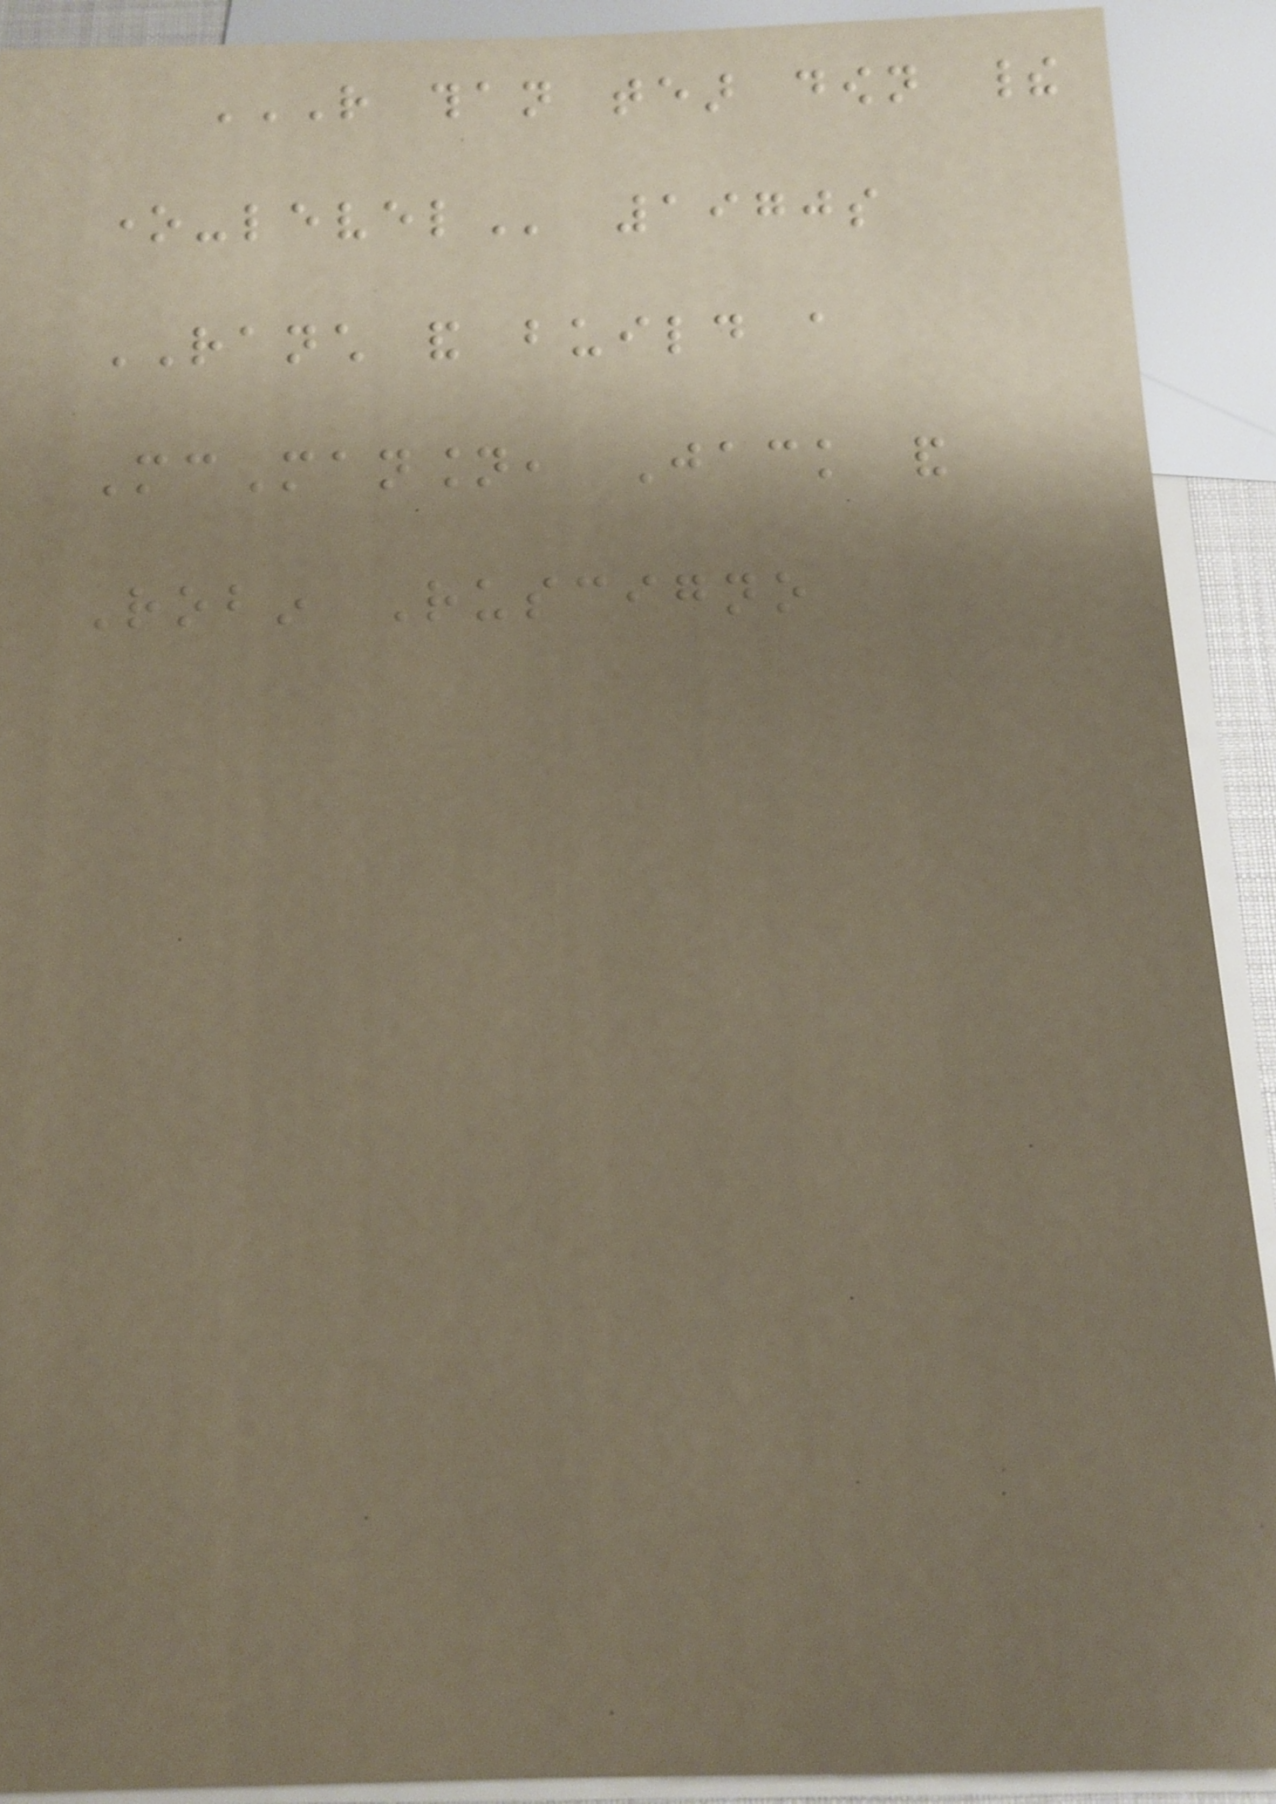RATHER THAN TEAR DOWN THEIR
ONE-LEVEL 1970s
RANCH and build a
McMansion, Jack and
Robin Ruscigno
